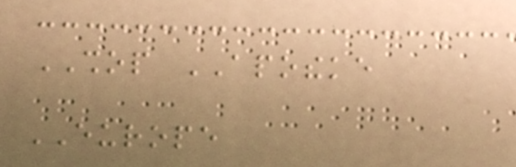SHOP APOTHEKE
EUROPE
